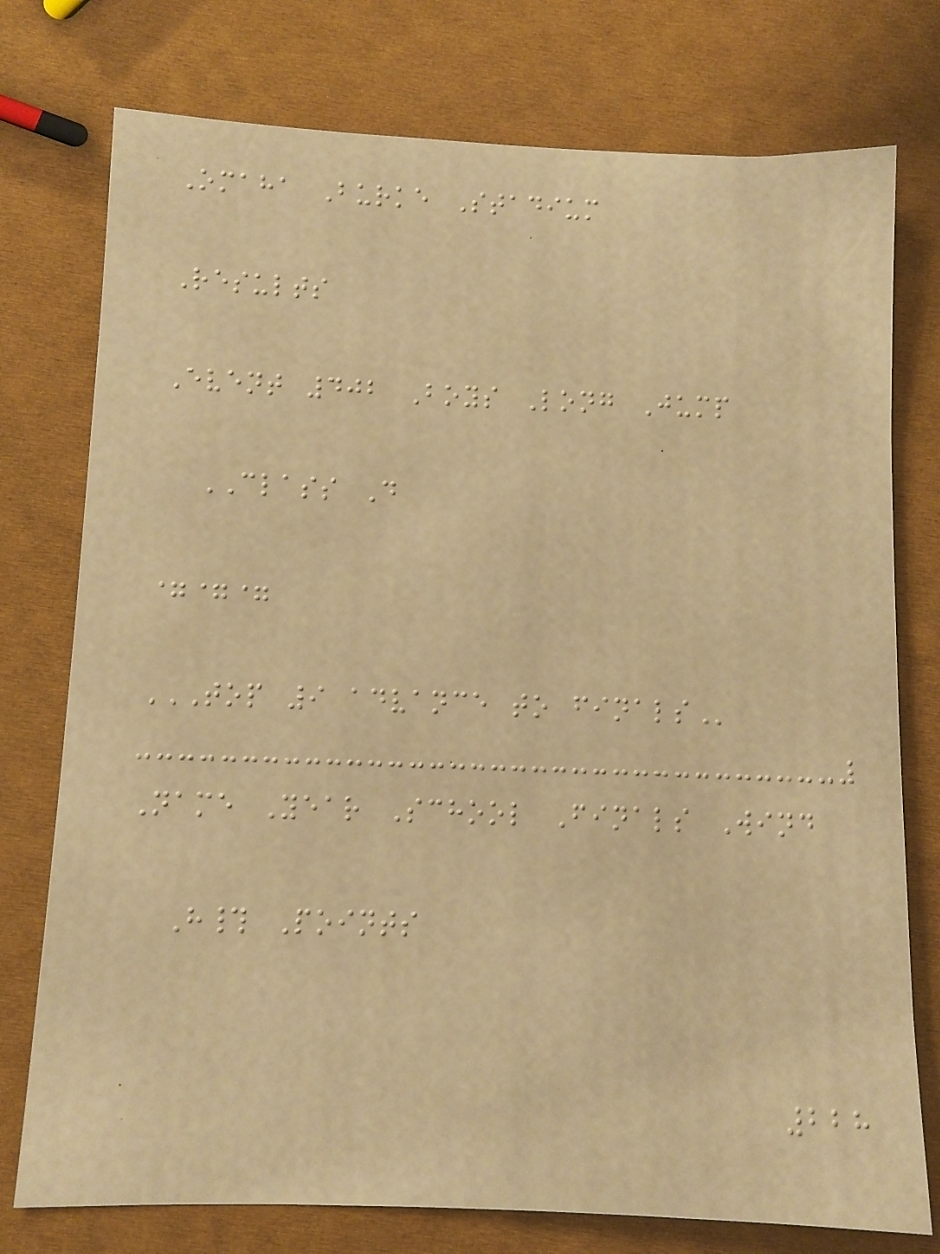Omaha Burke Stadium
Results
Event 402 Boys Long Jump
CLASS D
===
TOP 9 ADVANCE TO FINALS
Name Year School Finals Wind
H# Points
228
